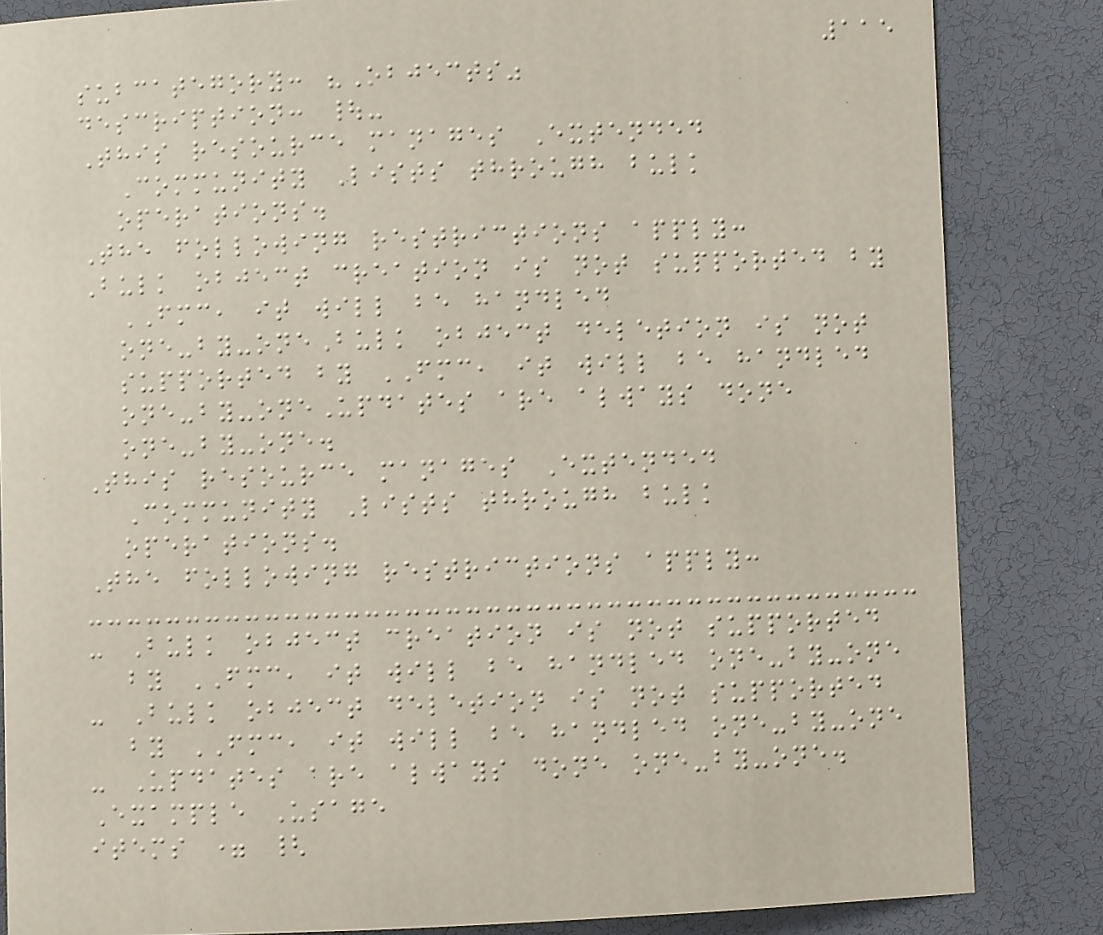115
subcategory: "Objects"
description: |-
This resource manages Extended
Community Lists through bulk
operations.
The following restrictions apply:
Bulk object creation is not supported by
FMC, it will be handled
one-by-oneBulk object deletion is not
supported by FMC, it will be handled
one-by-oneUpdates are always done
one-by-one.
This resource manages Extended
Community Lists through bulk
operations.
The following restrictions apply:
- Bulk object creation is not supported
by FMC, it will be handled one-by-one
- Bulk object deletion is not supported
by FMC, it will be handled one-by-one
- Updates are always done one-by-one.
Example Usage
items = {
